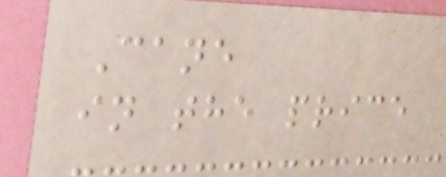Cane
in the price
